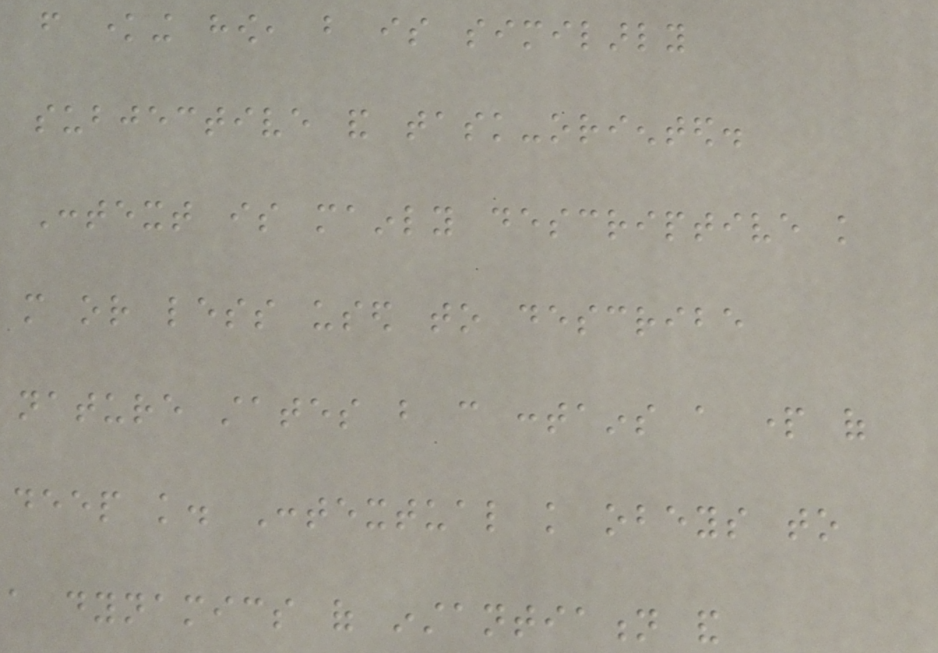from knowing how, but is similarly
subjective and task-oriented.
Context is mainly descriptive knowledge
more or less used to describe
nature states but can contains a part of
deep knowledge. Contextual knowledge obeys to
a dynamics of instantiation and
